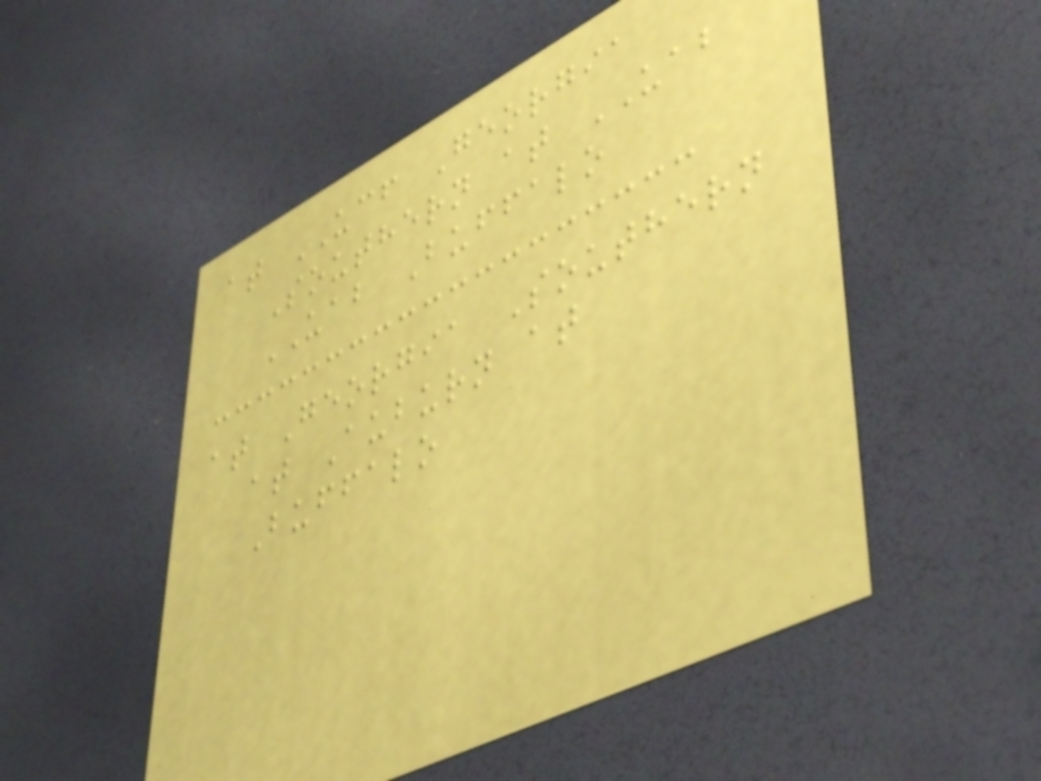at UCF Georgia
Southern at UAB
UAB Buffalo
at Georgia Southern
at Auburn at
Buffalo
